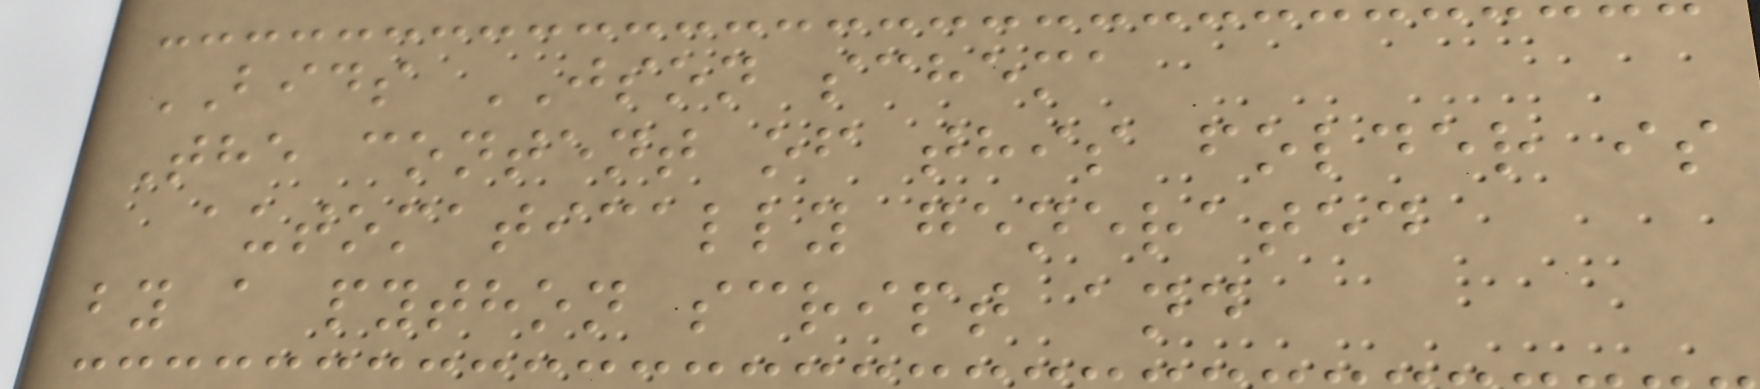BIDS JSON schema
The content of this folder is
automatically generated
by a python script and
